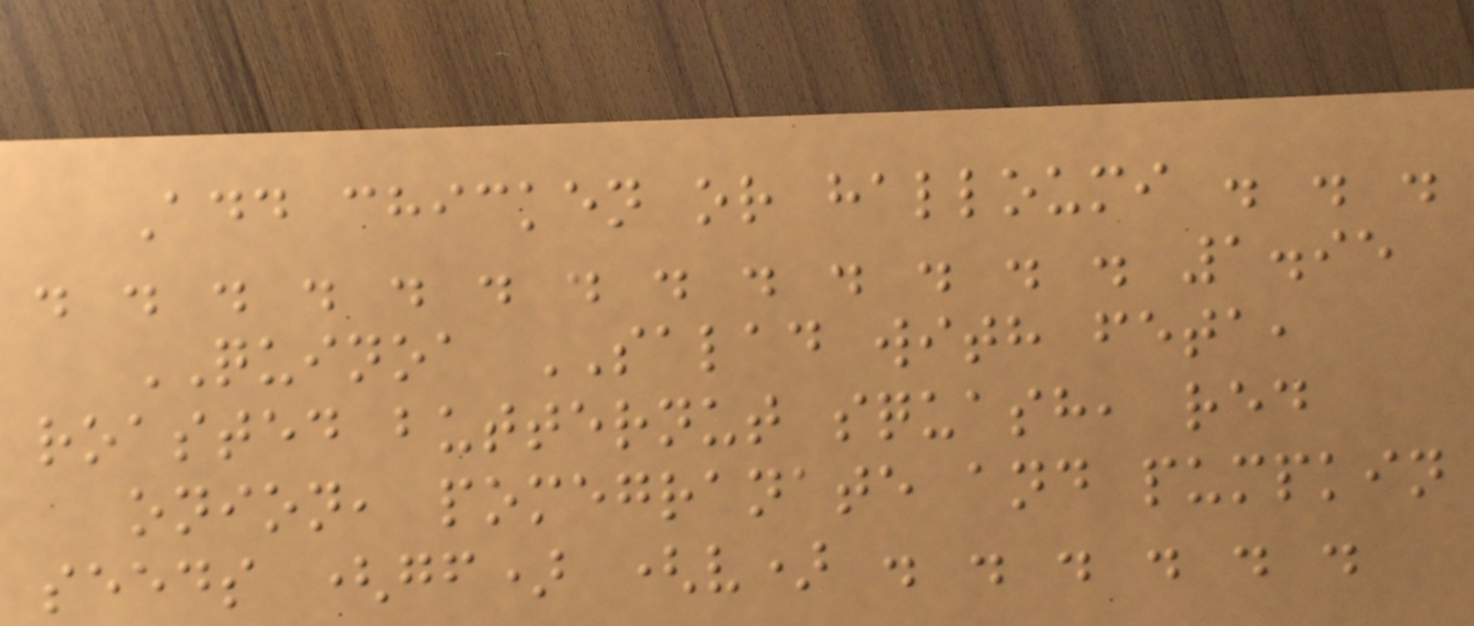Add chicken or halloumi . . .
. . . . . . . . . . . . . 1.95
QUINOA SALAD with feta,
roasted butternut squash, red
onion, pomegranate and pumpkin
seeds (gf) (v) . . . . . .
